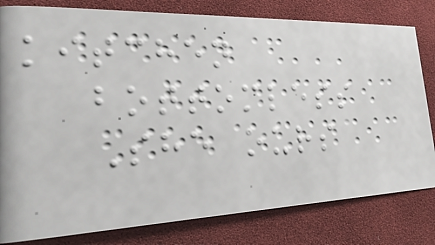kitchen
bottomless
She ours
